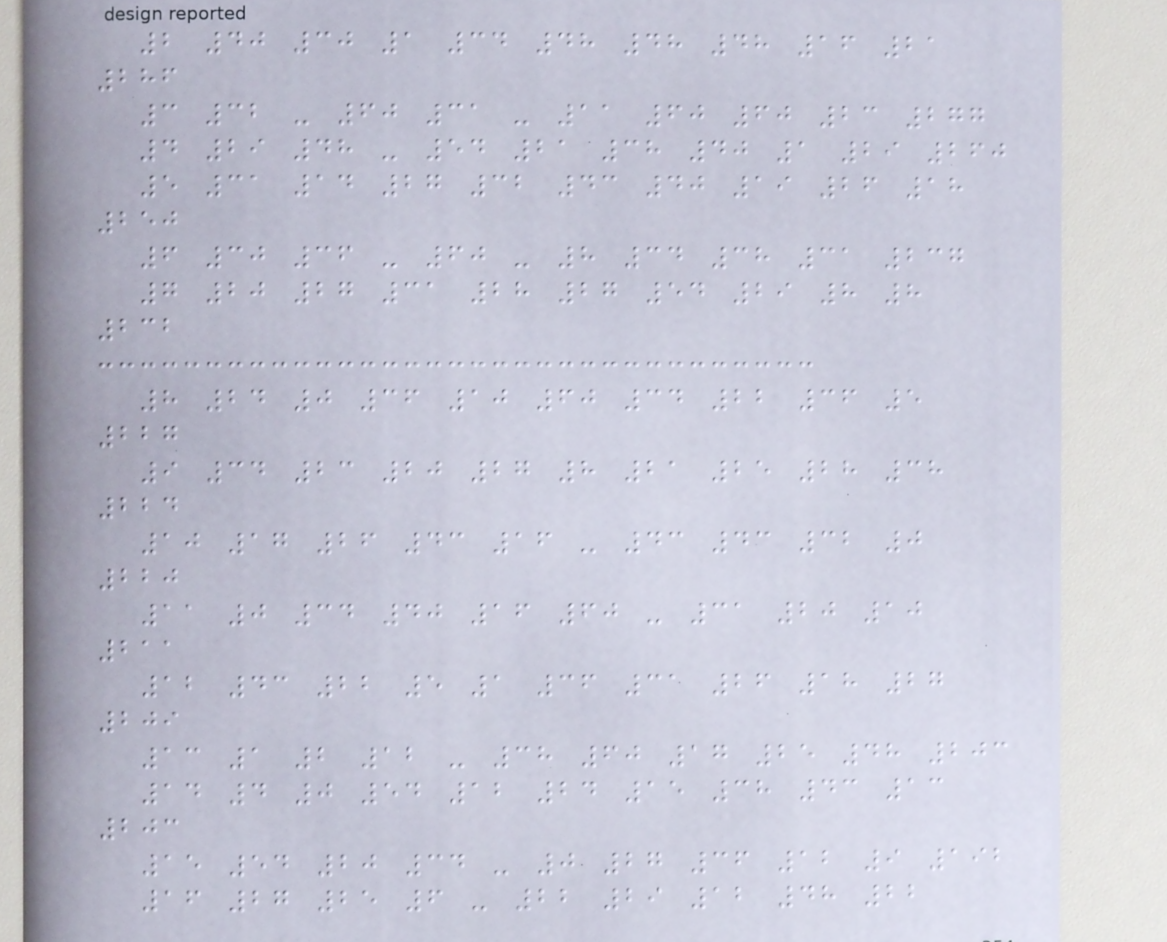2 40 30 1 34 48 48 48 16 21
286
3 32 - 60 31 - 11 60 60 23 277
4 29 48 - 54 21 38 40 1 29 260
5 31 14 27 32 43 40 19 26 18
250
6 30 36 - 60 - 8 34 38 31 237
7 20 27 31 28 27 54 29 8 8
232
8 24 0 36 10 60 34 22 36 5
227
9 34 23 20 27 8 21 25 28 38
224
10 17 26 43 16 - 43 43 32 0
220
11 0 34 40 16 60 - 31 20 10
211
12 43 22 5 1 36 31 26 18 27
209
13 1 2 12 - 38 60 17 25 48 203
14 4 0 54 12 24 15 38 43 13
203
15 54 20 34 - 0 27 36 12 9 192
16 27 25 6 - 22 29 12 48 22
